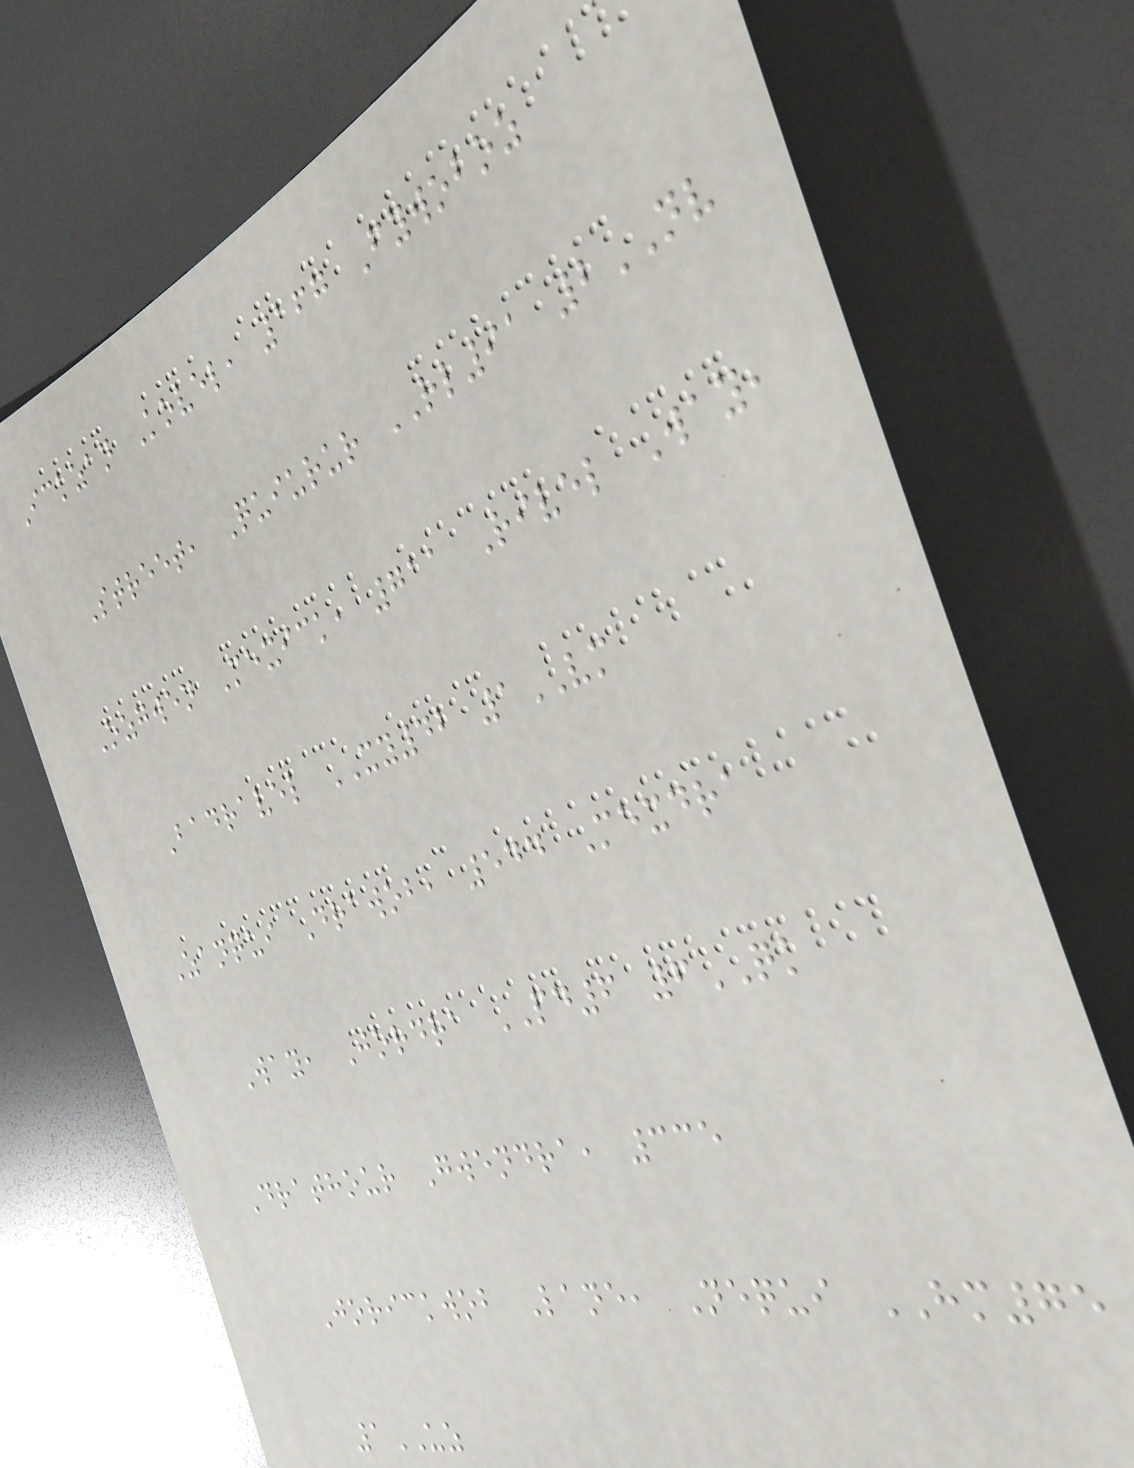Ickzan Kovel, 167 Fywoboz
Street, Quiurur RL91 2NV
Ozgwen Mexick, 711 Rivel Way,
Badravel XY42 1VM
Zanqui Drawob, 544 Mexdra
Way, Jordra PD6 6QK
Drathour Gwendra, 335
Jorickwob Lane, Nequi HM75
1UZ
